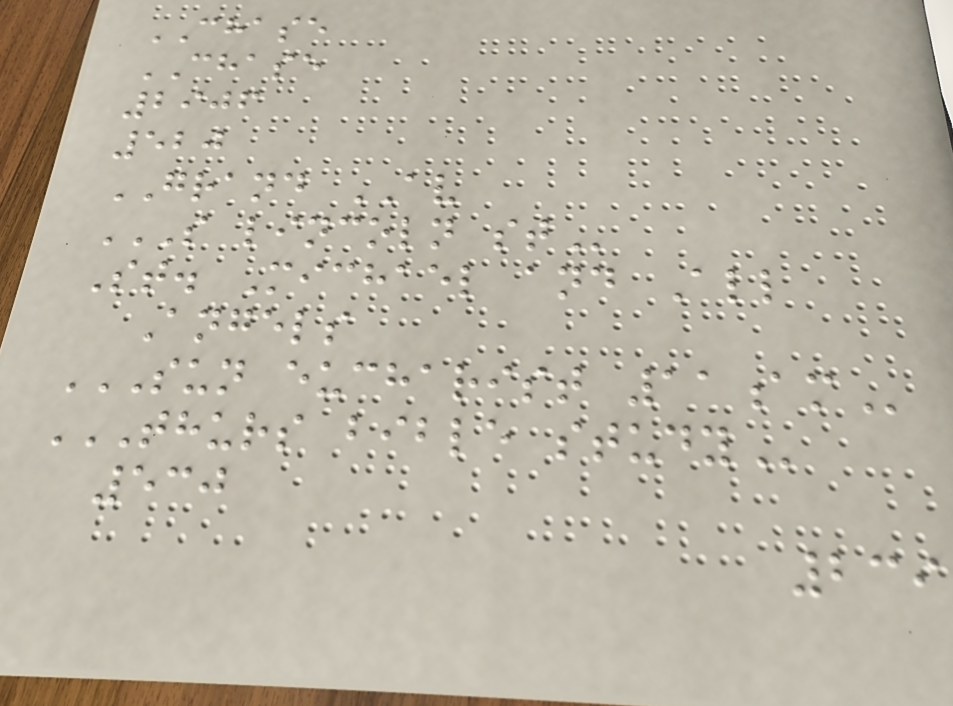CHASE
CHASE
2906
520
GRAND AV
S LINCOLN ST
St. Michael and All
Angels
SUN EUCHARIST 11AM
THURS BIBLE STUDY
530
239
